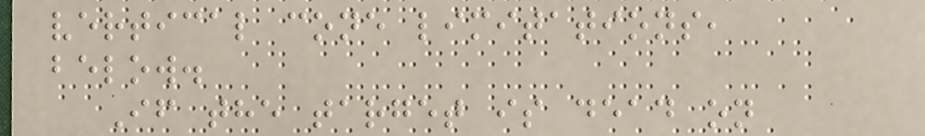vertical cone limitations,
below.
If the target is dead on
